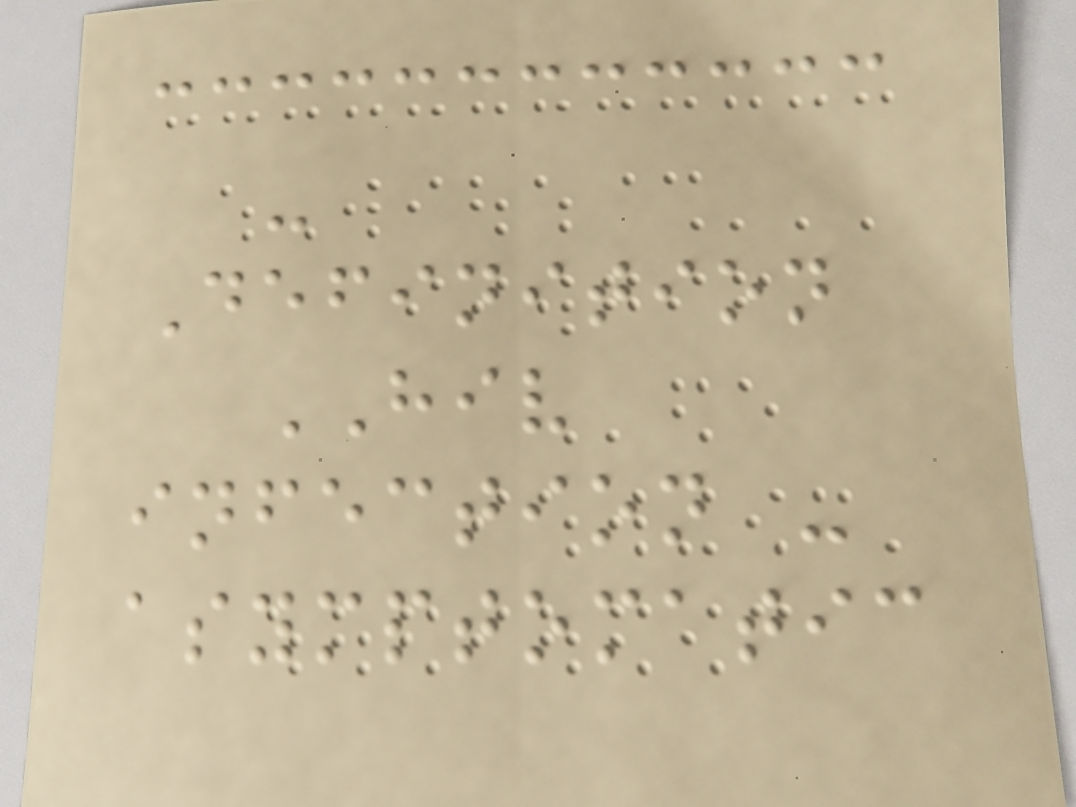-
Definition
HIV
infection -
asymptomatic
